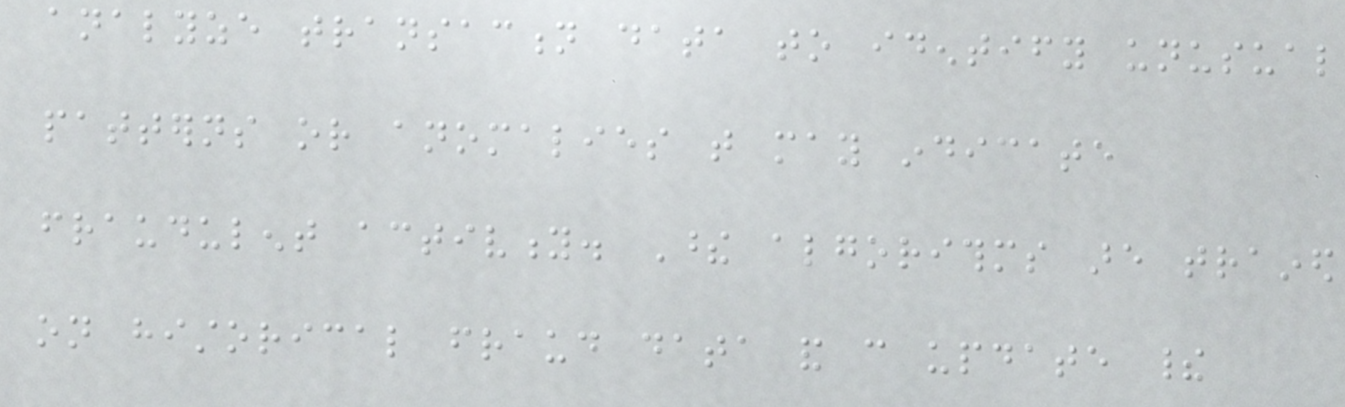analyze transaction data to identify unusual
patterns or anomalies that may indicate
fraudulent activity. These algorithms are trained
on historical fraud data and can update their
